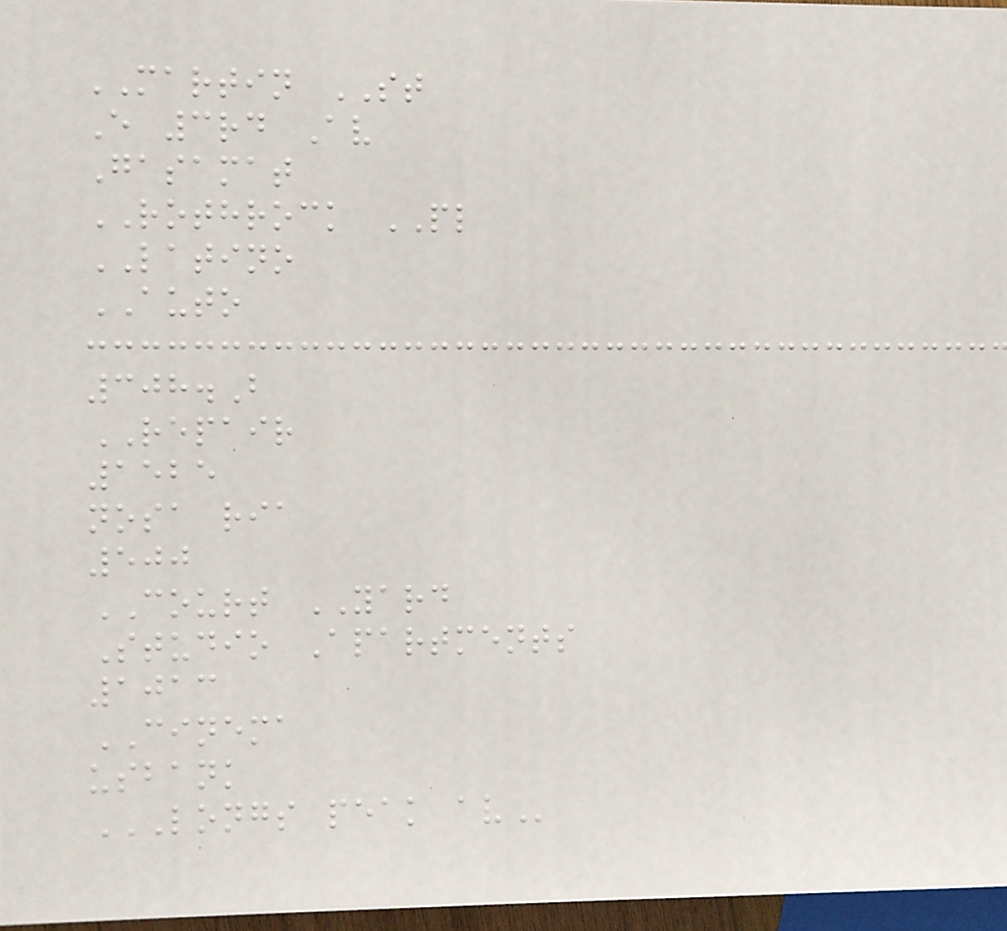MARTIN ST
E 3rd Av
Gasamat
ROTHROCK PL
LATINO
AUTO
308.B
REPAIR
1525
nosa ria
500
COURT YARD
Studio Apartments
1013
CINEMA
usbank
LONGS PEAK AV
